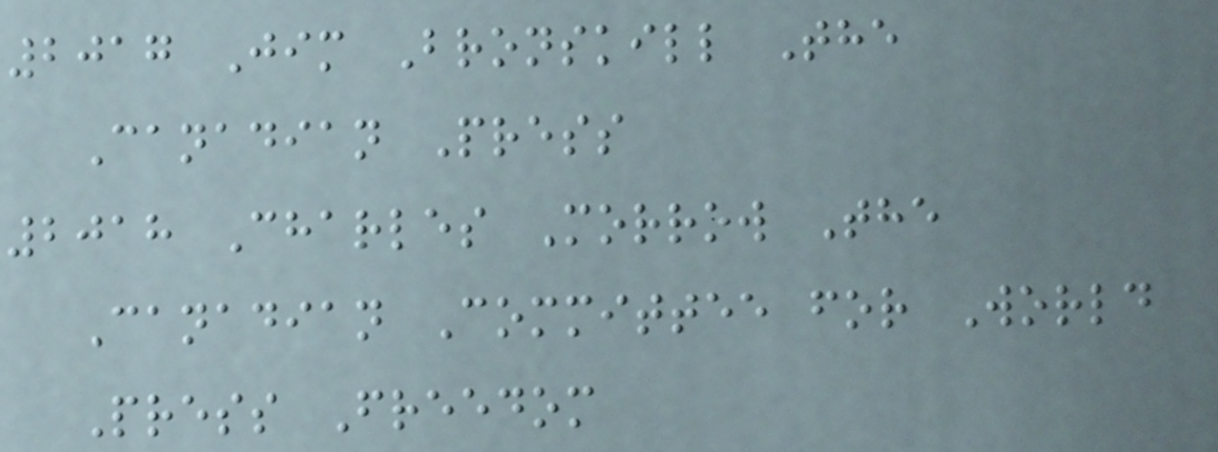2017 Jim Bronskill The
Canadian Press
2018 Charles Morrow The
Canadian Committee for World
Press Freedom
